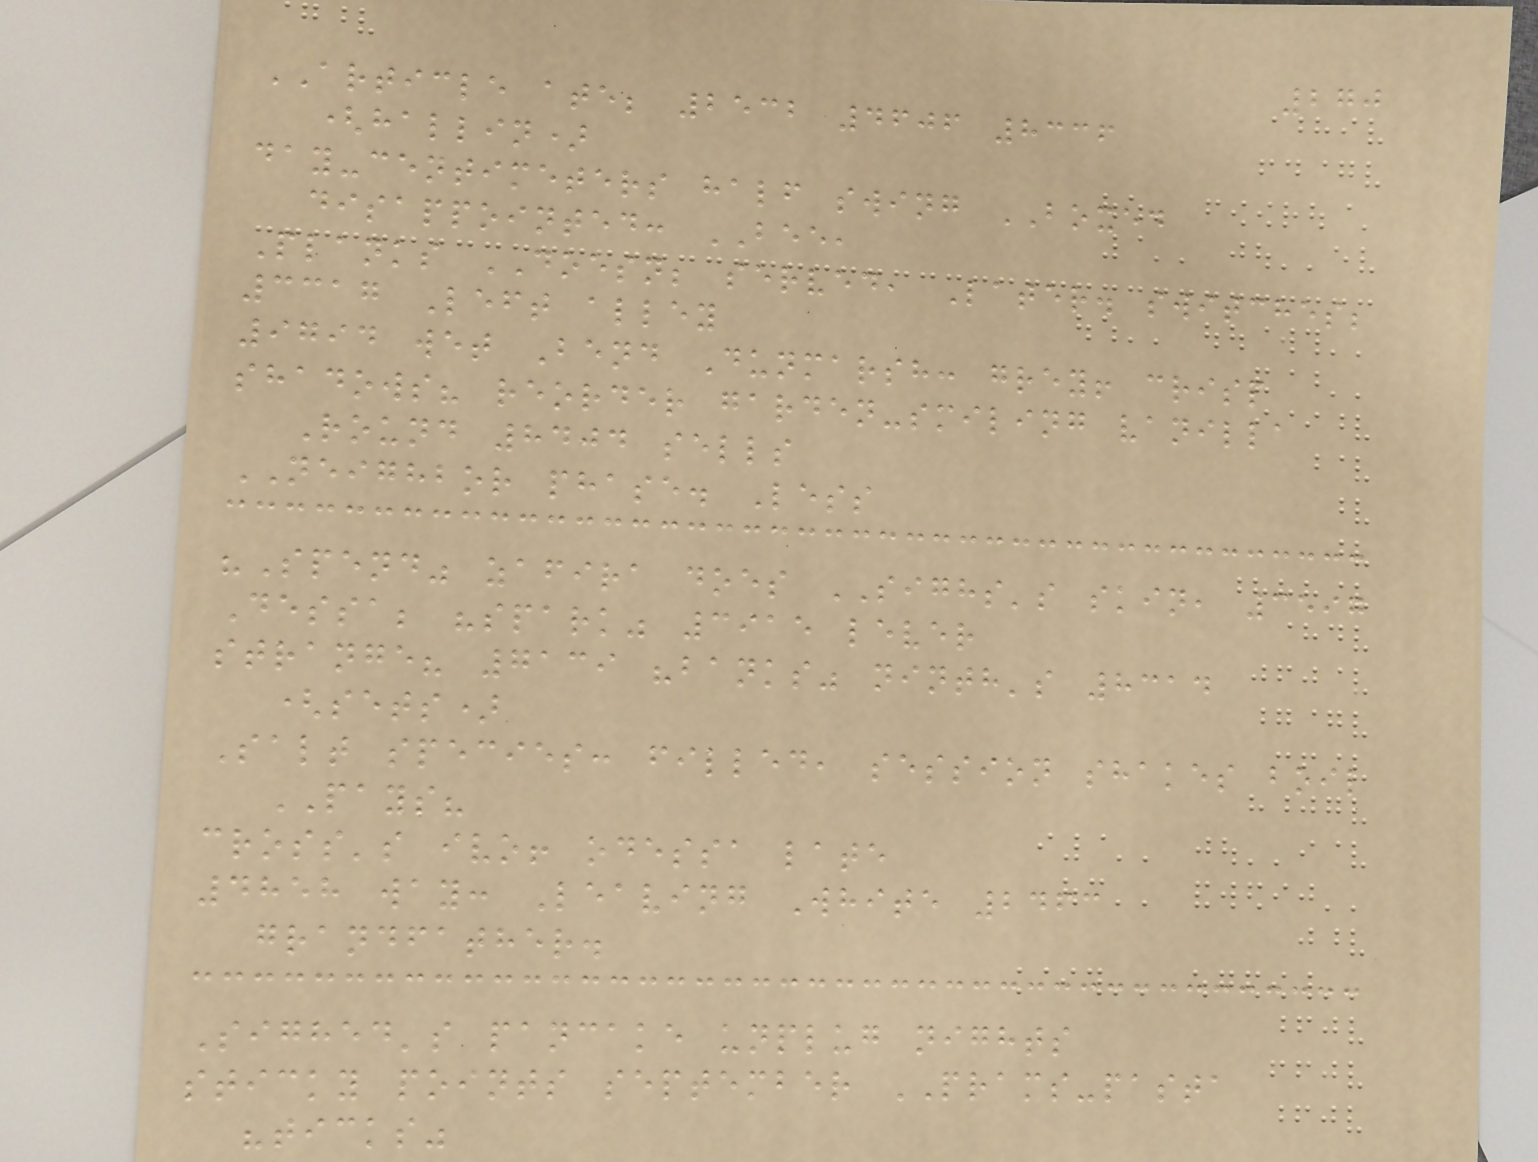270
ARTICLE ate; 2532 4606 8336
(hallin)
day-centimeters half swing BOXED
disappointed: BEE,
Planks DOESN; served, Later. switches;
3317 Left alley
9794 wet Bend Dunmarsh: grey! crisp
shadows? reorder garden-smiling vanilla
Round 8404 sells
NEIGHBOR phase. Less
"Spend" zafira does SIGHS's skin, 3597
Dessa; "spark" 3915 lever
strange? 7139 "banks" ninth's 8314
(sets)
Salt species: filled, session shakes boil
PAYS?
cross's ivo! odessa late
4858 way: Leaving White 2463
grandfather.
Sighed's pancake unplug nights
sticky points september PRAMS-pasta
"ticks"
